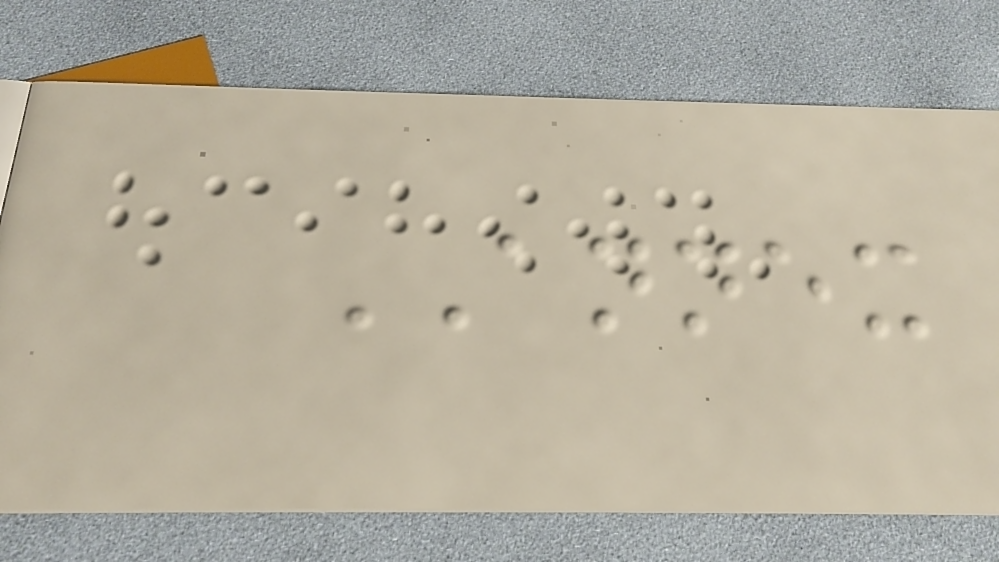ANNEX
